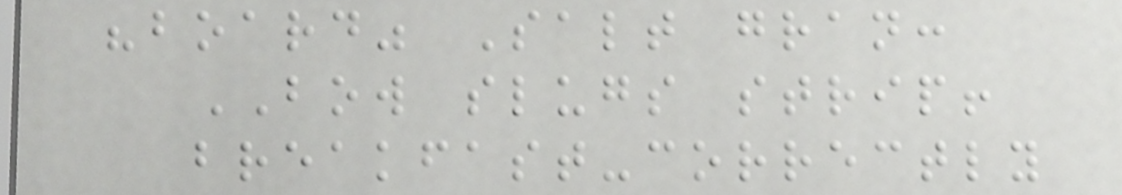"board" Salt gran:
BOW slugs strip!
breakfast-correctly
